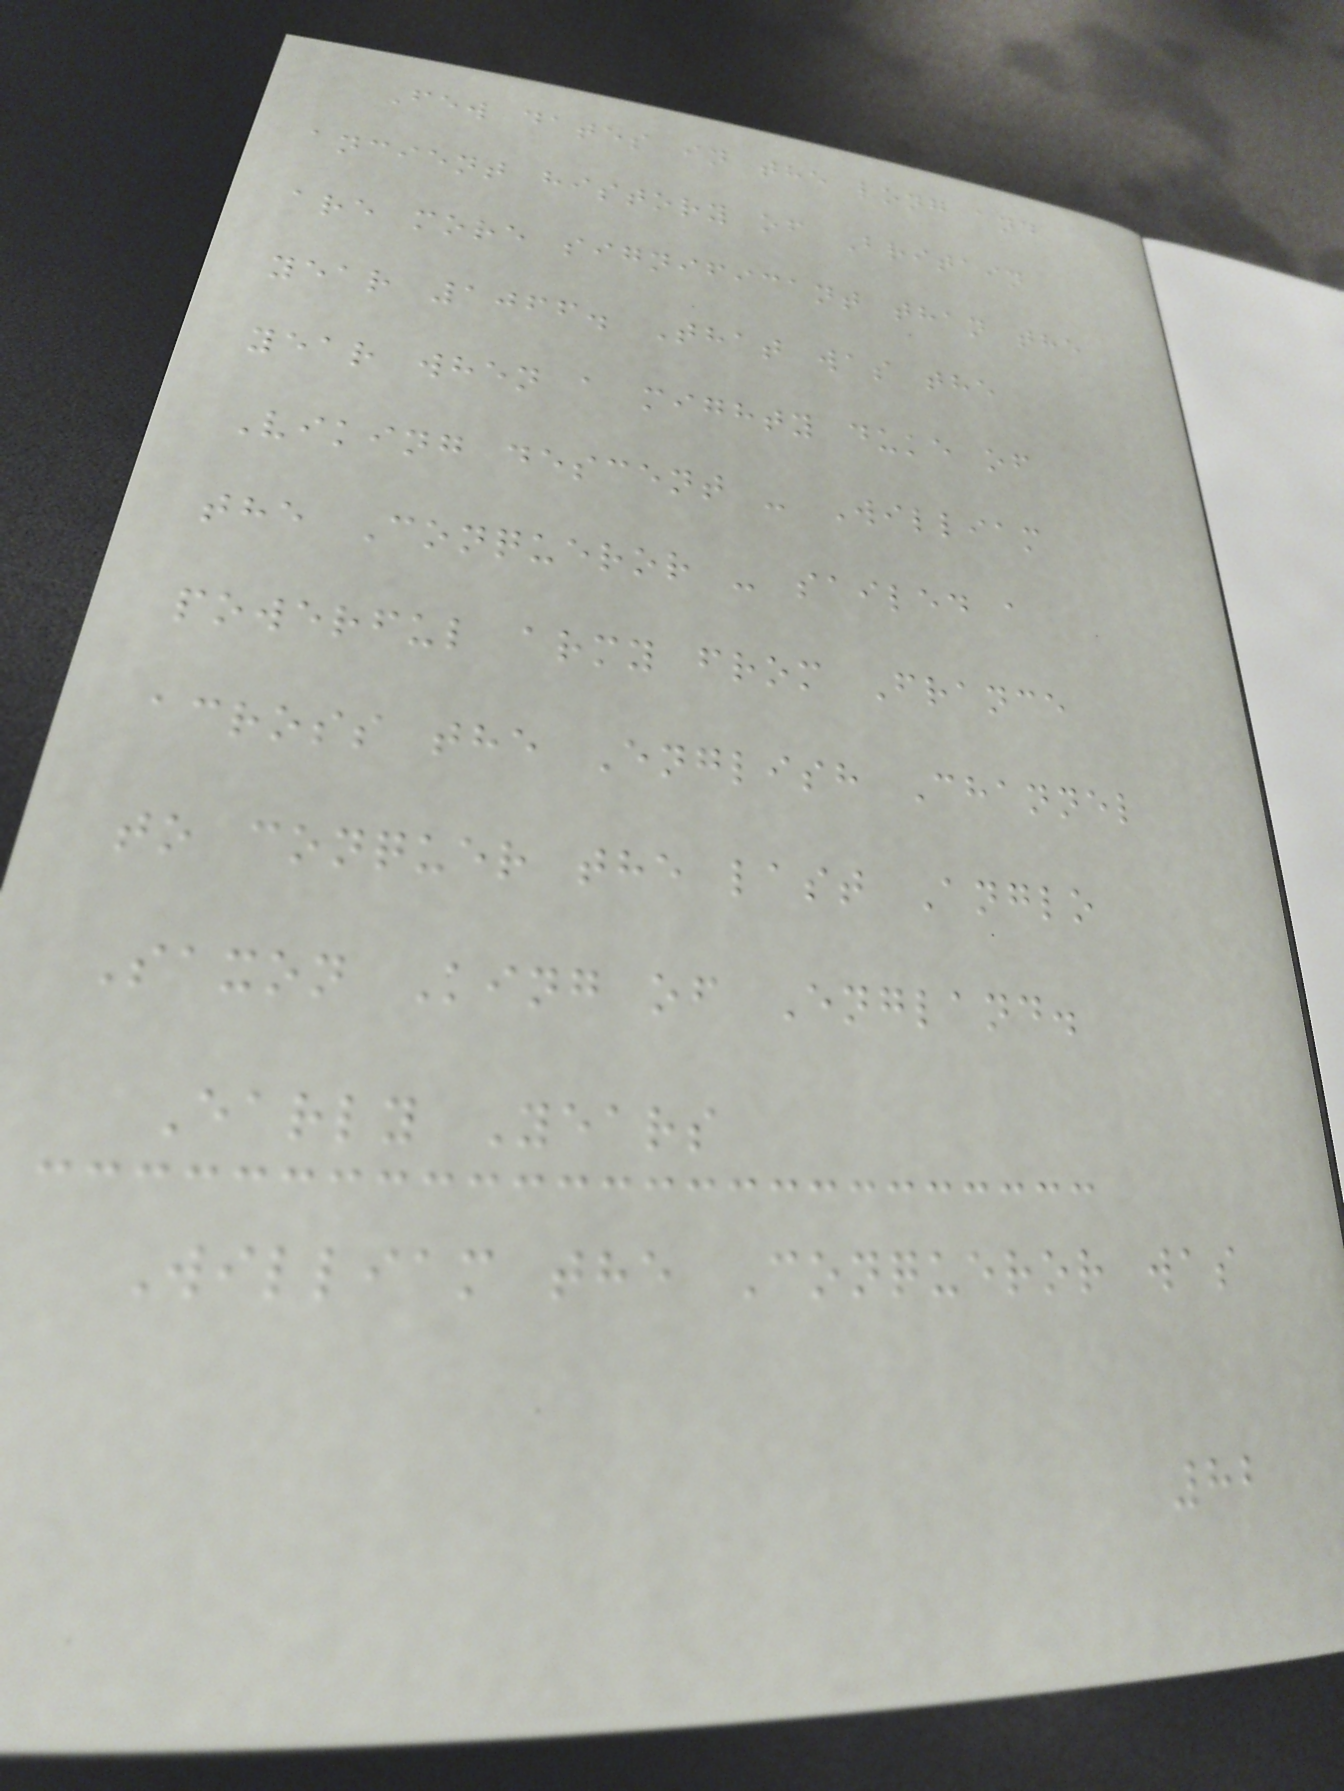Few dates in the long and
ancient history of Britain
are more significant than the
year 1066. That was the
year when a mighty duke of
Viking descent - William
the Conqueror - sailed a
powerful army from France
across the English Channel
to conquer the last Anglo
Saxon King of England.
Early Years
William the Conqueror was
82
